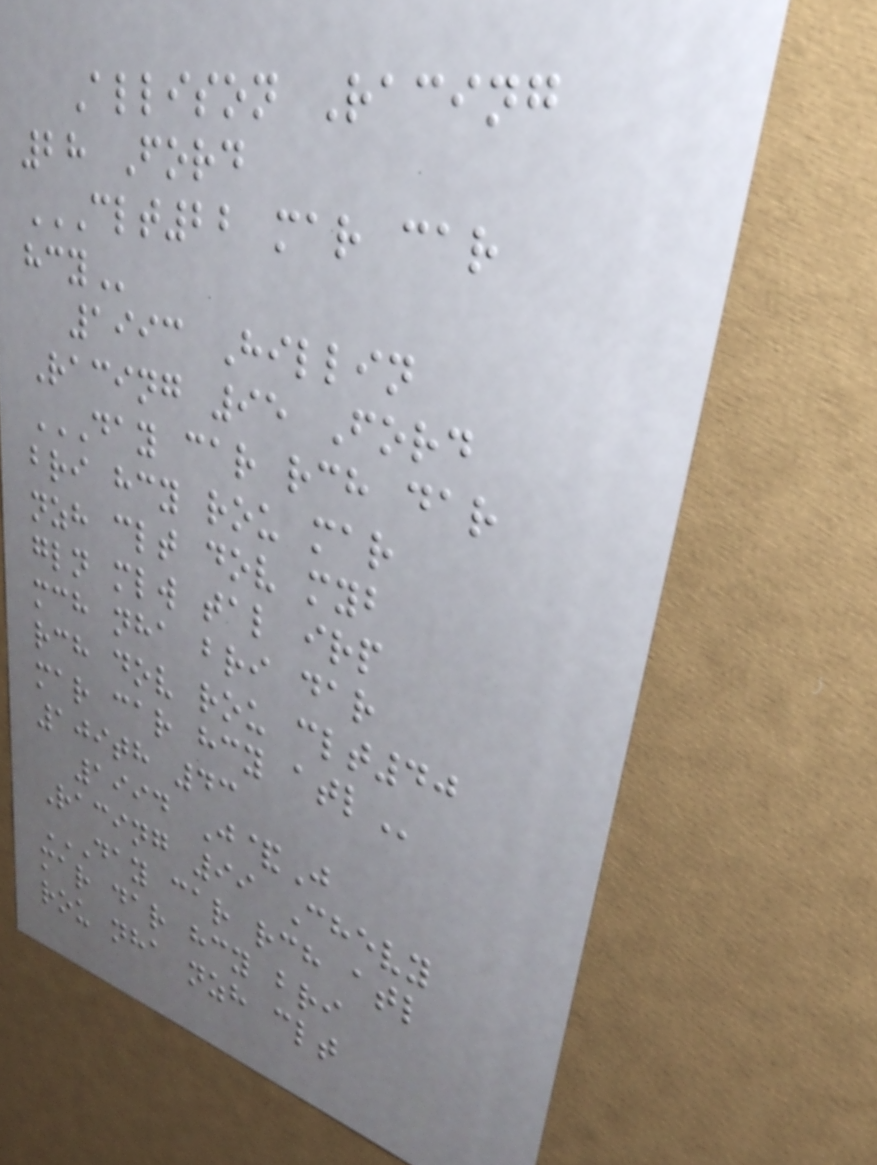Allison Racing
28 Ford
CLT22 MAR CAR
HCY
1993 Hillin
Racing 95 Ford
DAY CAR RCH DAR
BRI HCY ROU MAR
NZH CLT DOV MYB
GLN MLW TAL IRP
MCH NHA BRI DAR
RCH DOV ROU CLT40
MAR CAR HCY ATL
109th 43
1994 J&J
Racing 99 Chevy
DAY CAR RCH ATL
MAR DAR HCY BRI
ROU NHA NZH CLT
